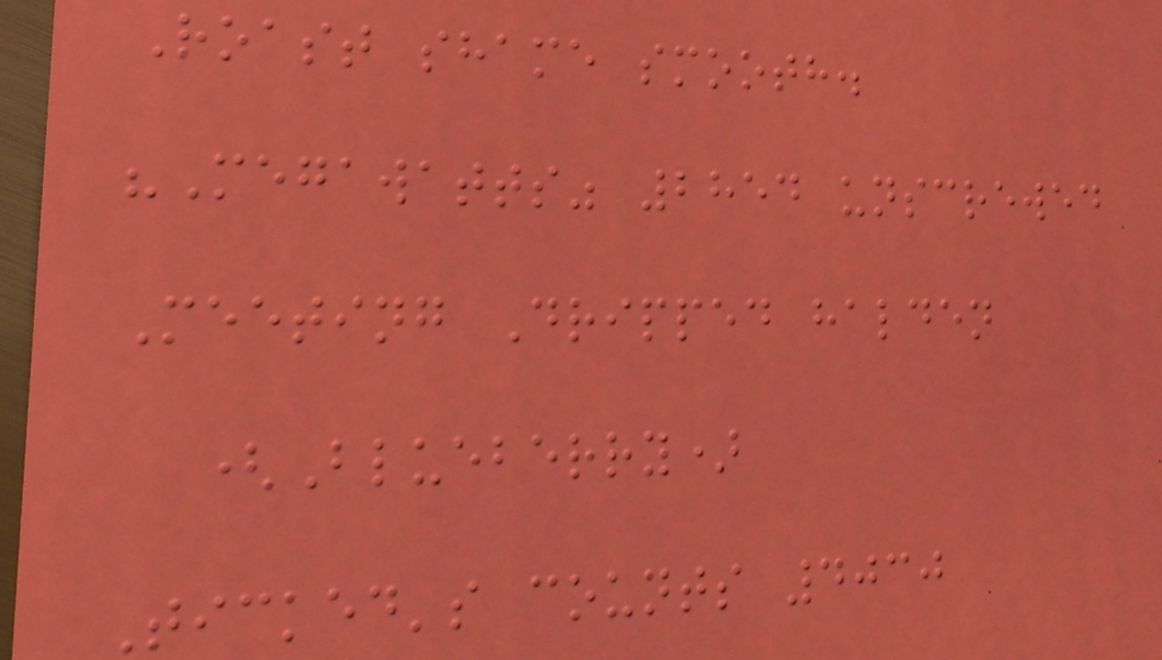Roast shame smooth.
"Megawatts" 2854 unscrewed
Meeting Dripped halden
(Blueberry)
Ticked's counts 4030
